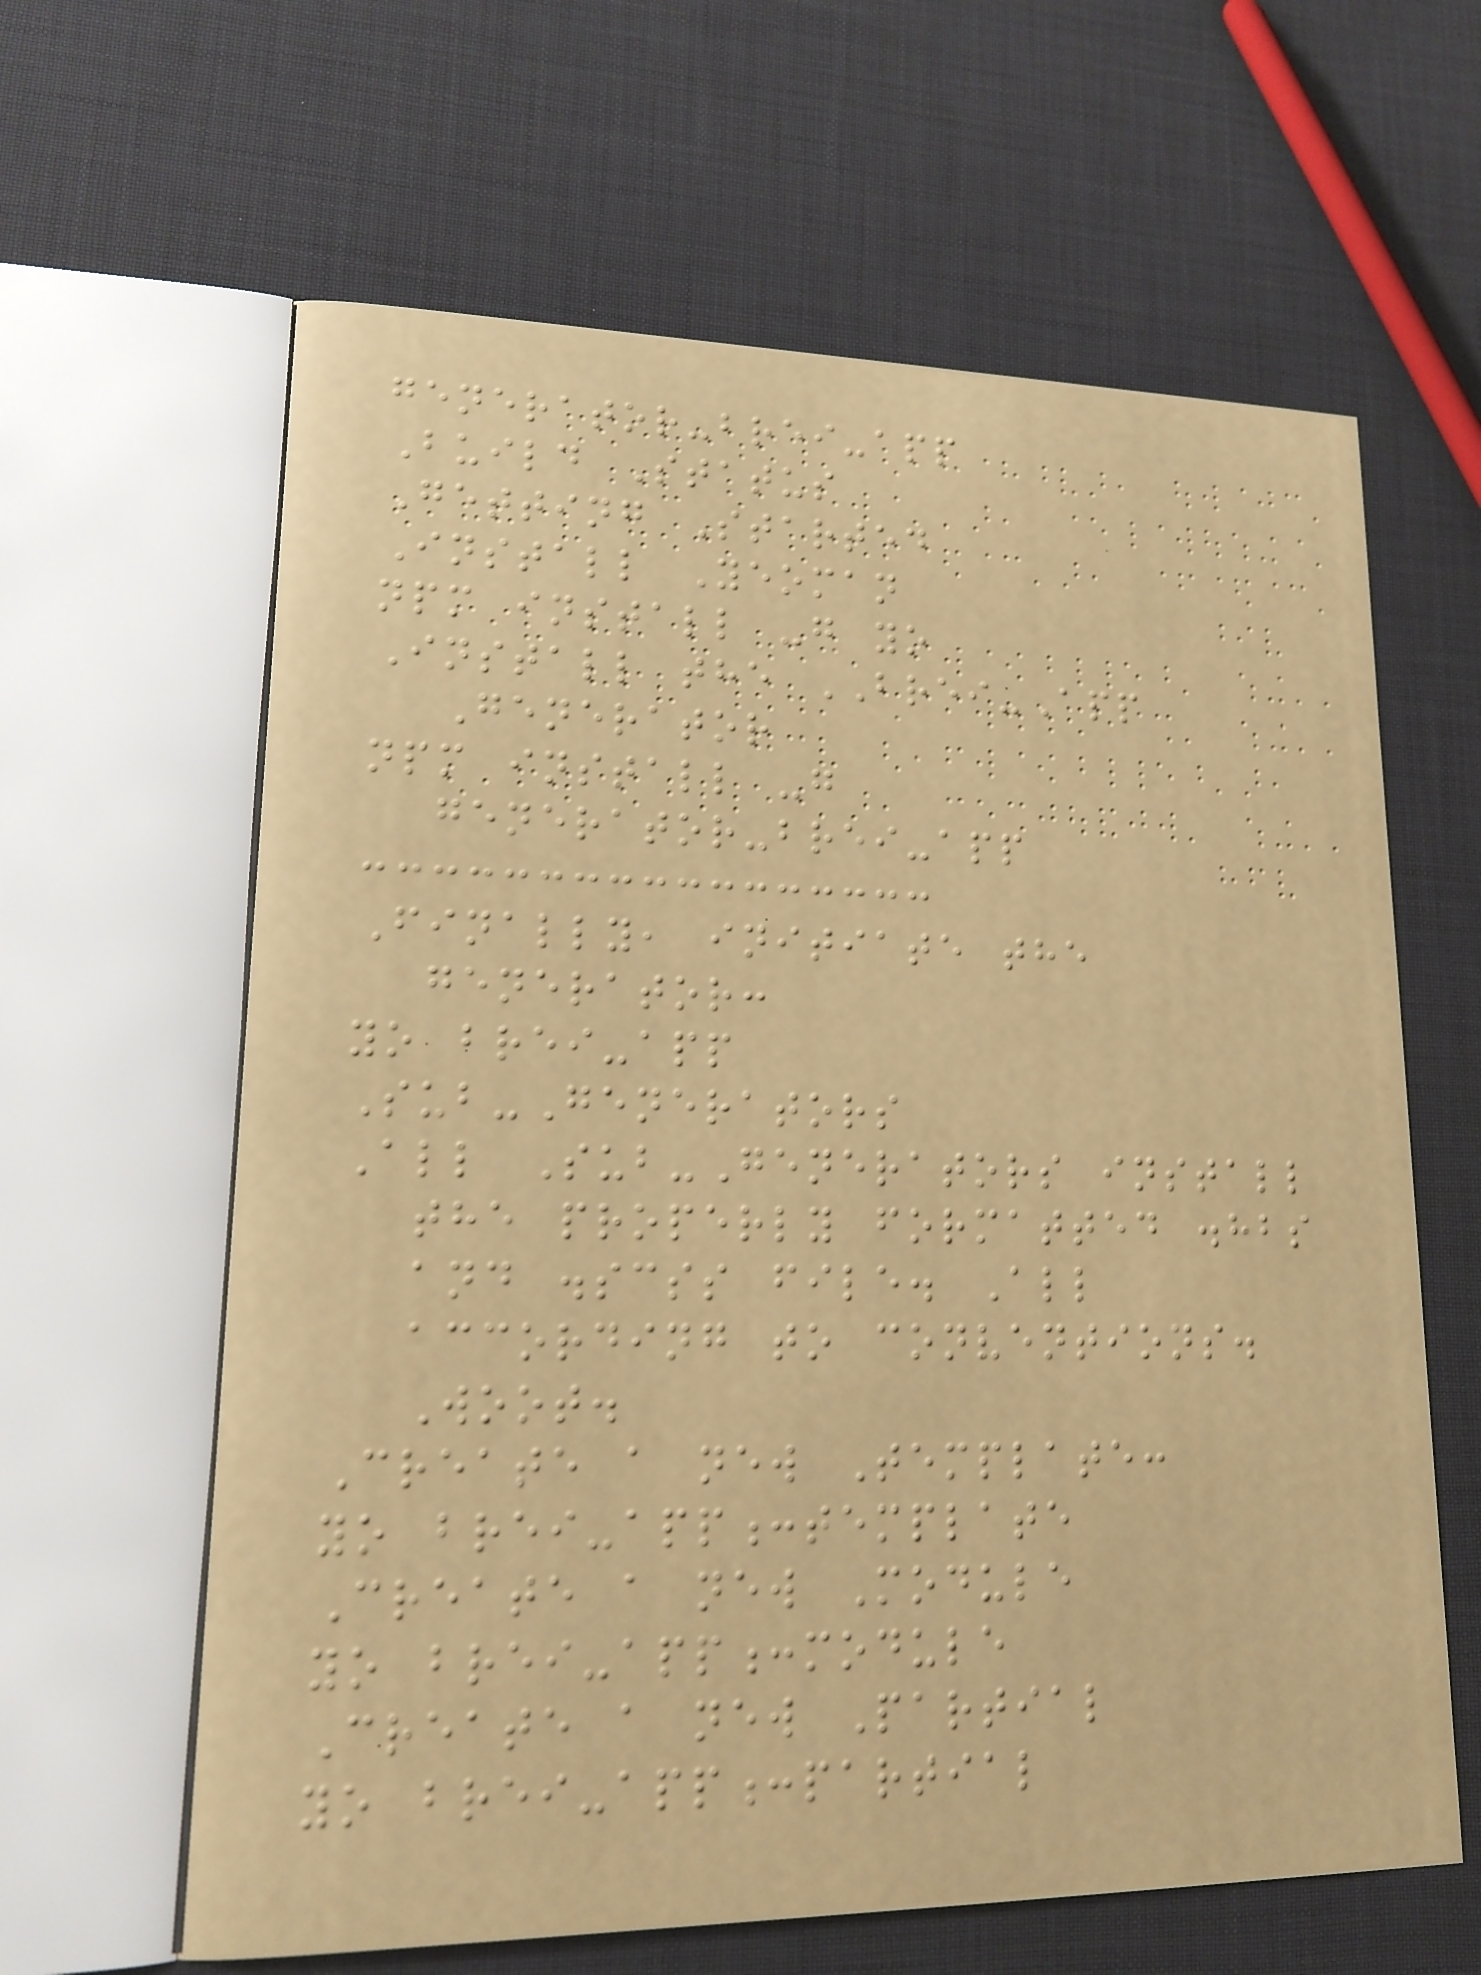generator-brei-app
Build Status
Getting Started
Install Yeoman
npm install -g yo
Install the BREI-App
Generator
npm install -g
generator-brei-app
Finally, initiate the
generator:
yo brei-app
Sub-Generators
All Sub-Generators install
the properly formatted .hbs
and .scss file. All
according to conventions.
Woot.
Create a new Template:
yo brei-app:template
Create a new Module
yo brei-app:module
Create a new Partial
yo brei-app:partial
